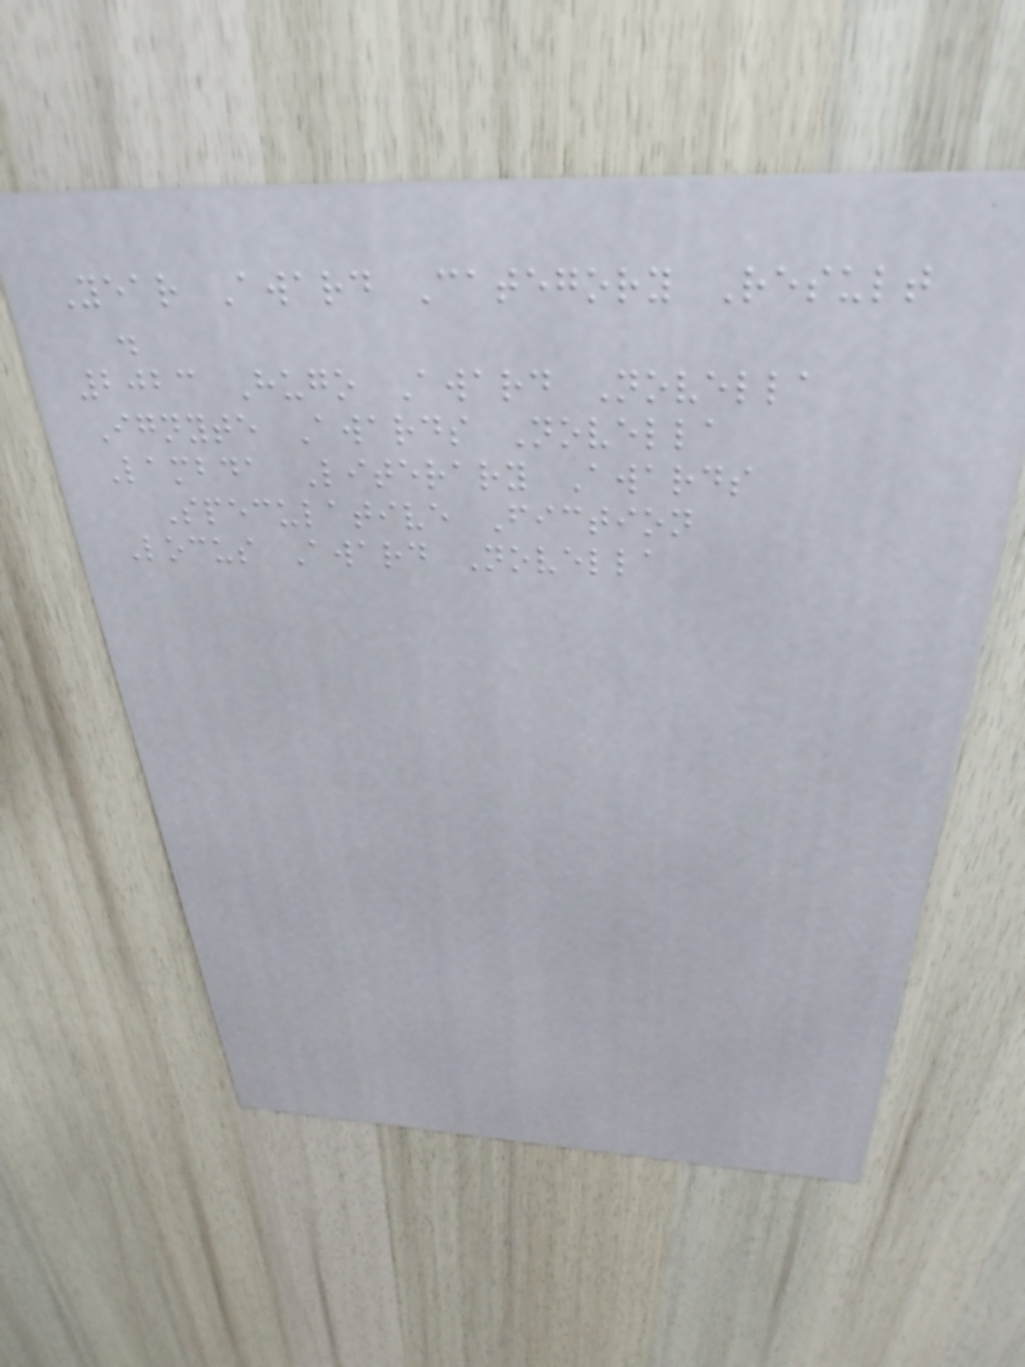Year Award Category Result
.
2023 Hugo Award Novella
Ignyte Awards Novella
Lambda Literary Awards
Speculative Fiction
Locus Award Novella
